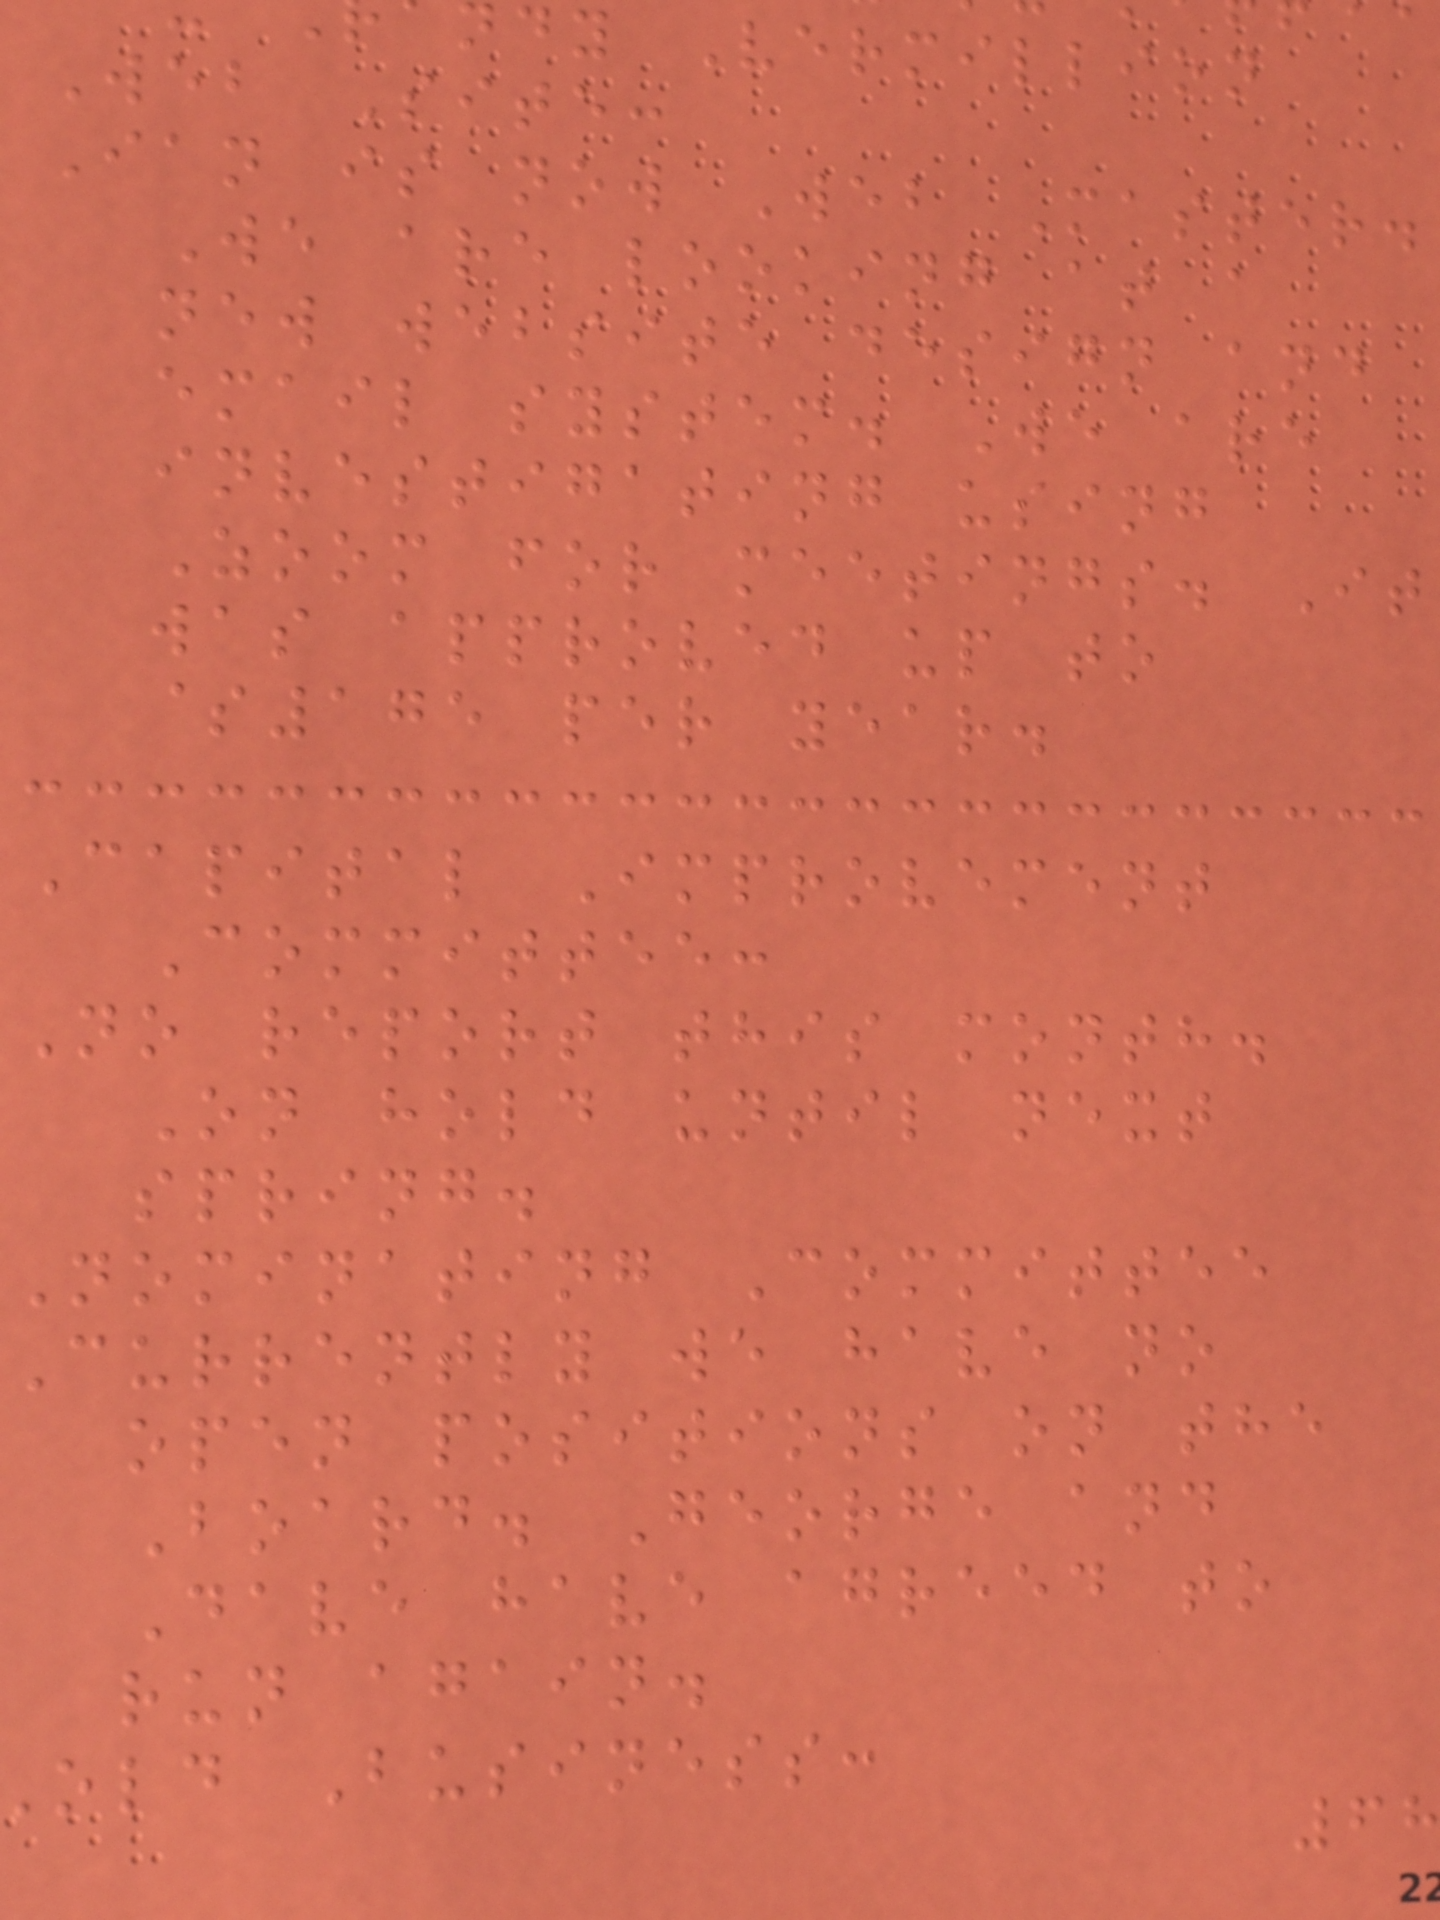dy Vermillion
Web Site:
Ian is now Web Master.
We are looking at a
new website design and
email system. We are
investigating using
Zoom for meetings. It
was approved up to
$175 per year.
Capital Improvement
Committee:
No report this month.
On hold until next
spring.
Nominating Committee
Currently we have no
open positions on the
Board. George and
Dave have agreed to
run again.
old Business:
68
